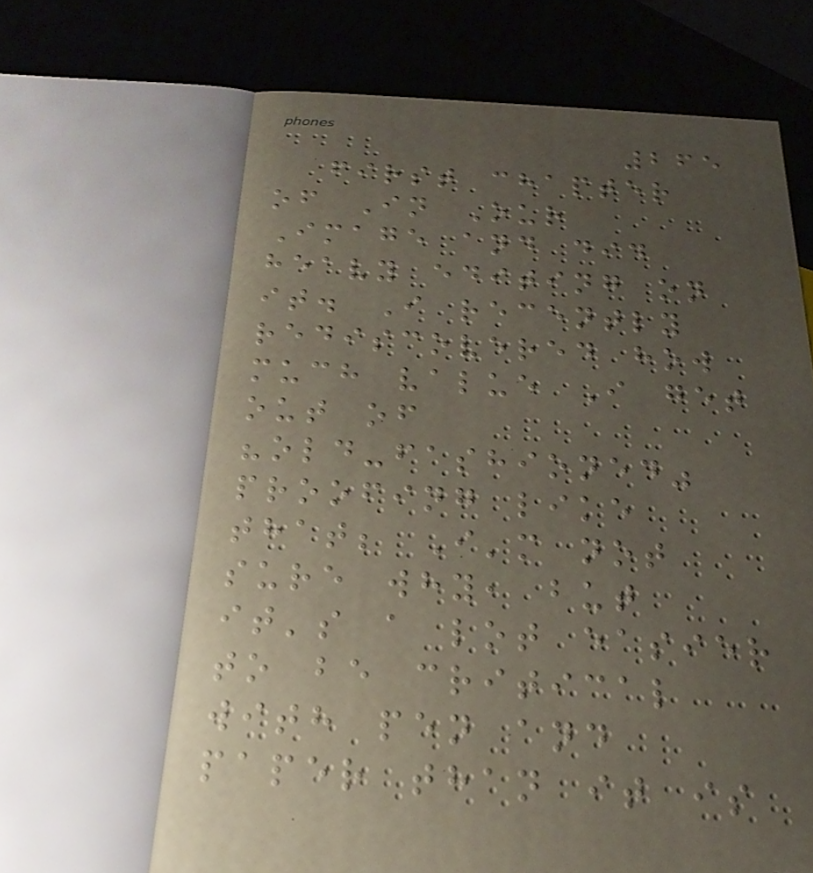265
first chapter
of In Our
Image and did
heavy editing on
it. I recently
rediscovered how
much value I get
out of
"old-fashioned"
proofing like
that; I'm not
sure why, but
it's a lot easier
to be critical
with pen and
paper than it is
